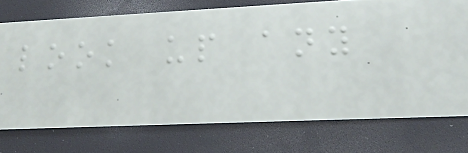look up any
